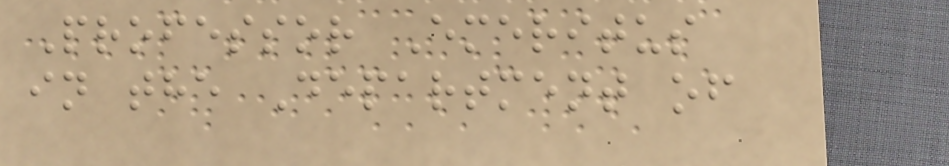Professor Emeritus
in the Department of
